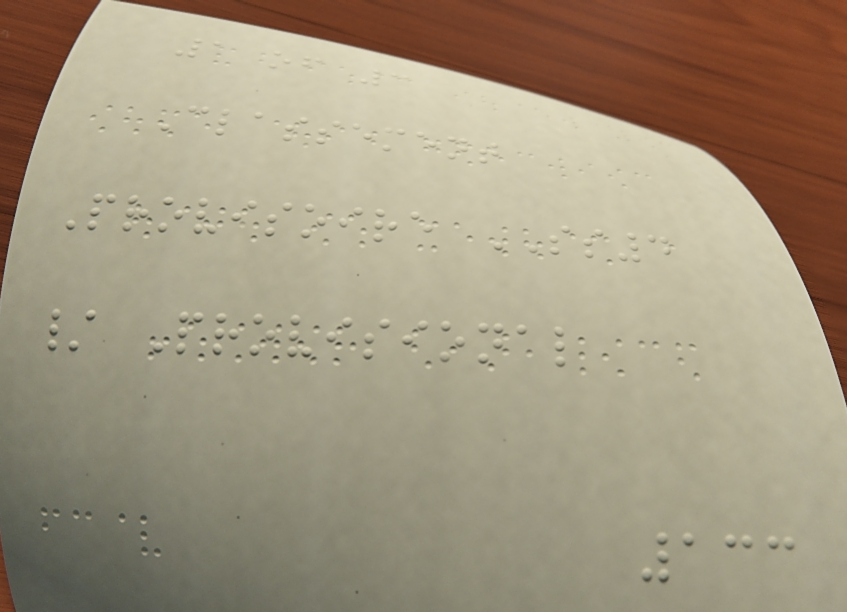1 of 3
Classement
Provisoire SS4
/ Provisional
133
